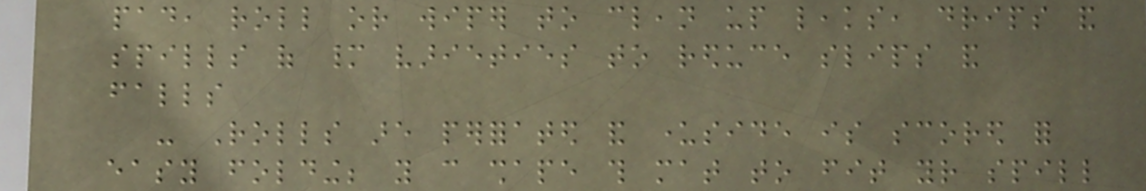pad, roll or wiper to clean up leaks, drips and
spills of many varieties to reduce slips and
falls
- Rolls are perforated and underside is scored for
easy folding; you can shape this mat to fit your spill
